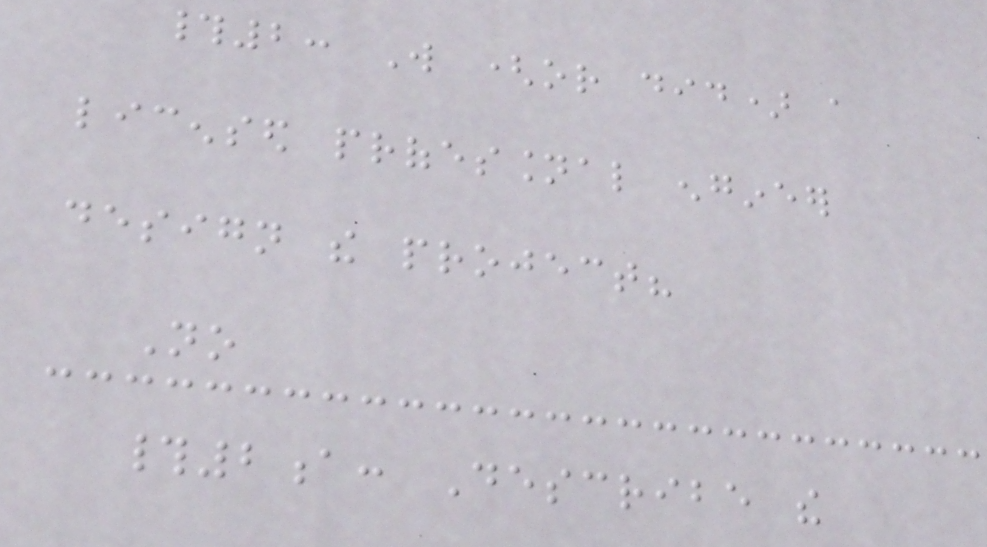#2: Will (or did) a
licensed professional engineer
design the project?
No
#2a: Describe the
